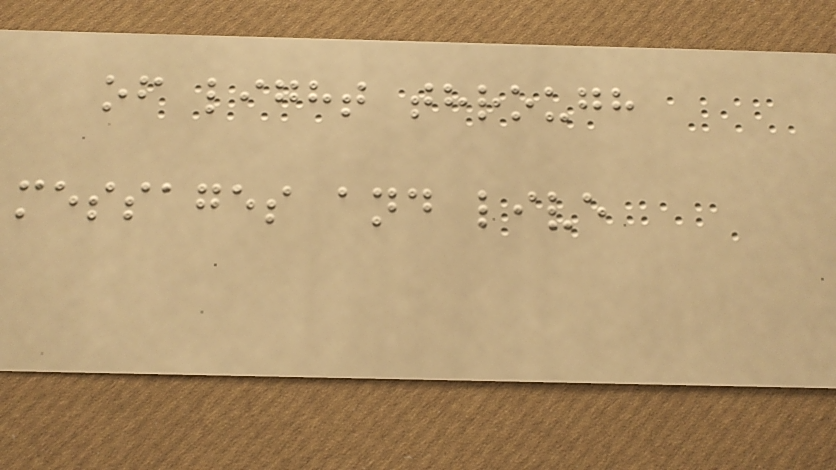of light through
messages and live
